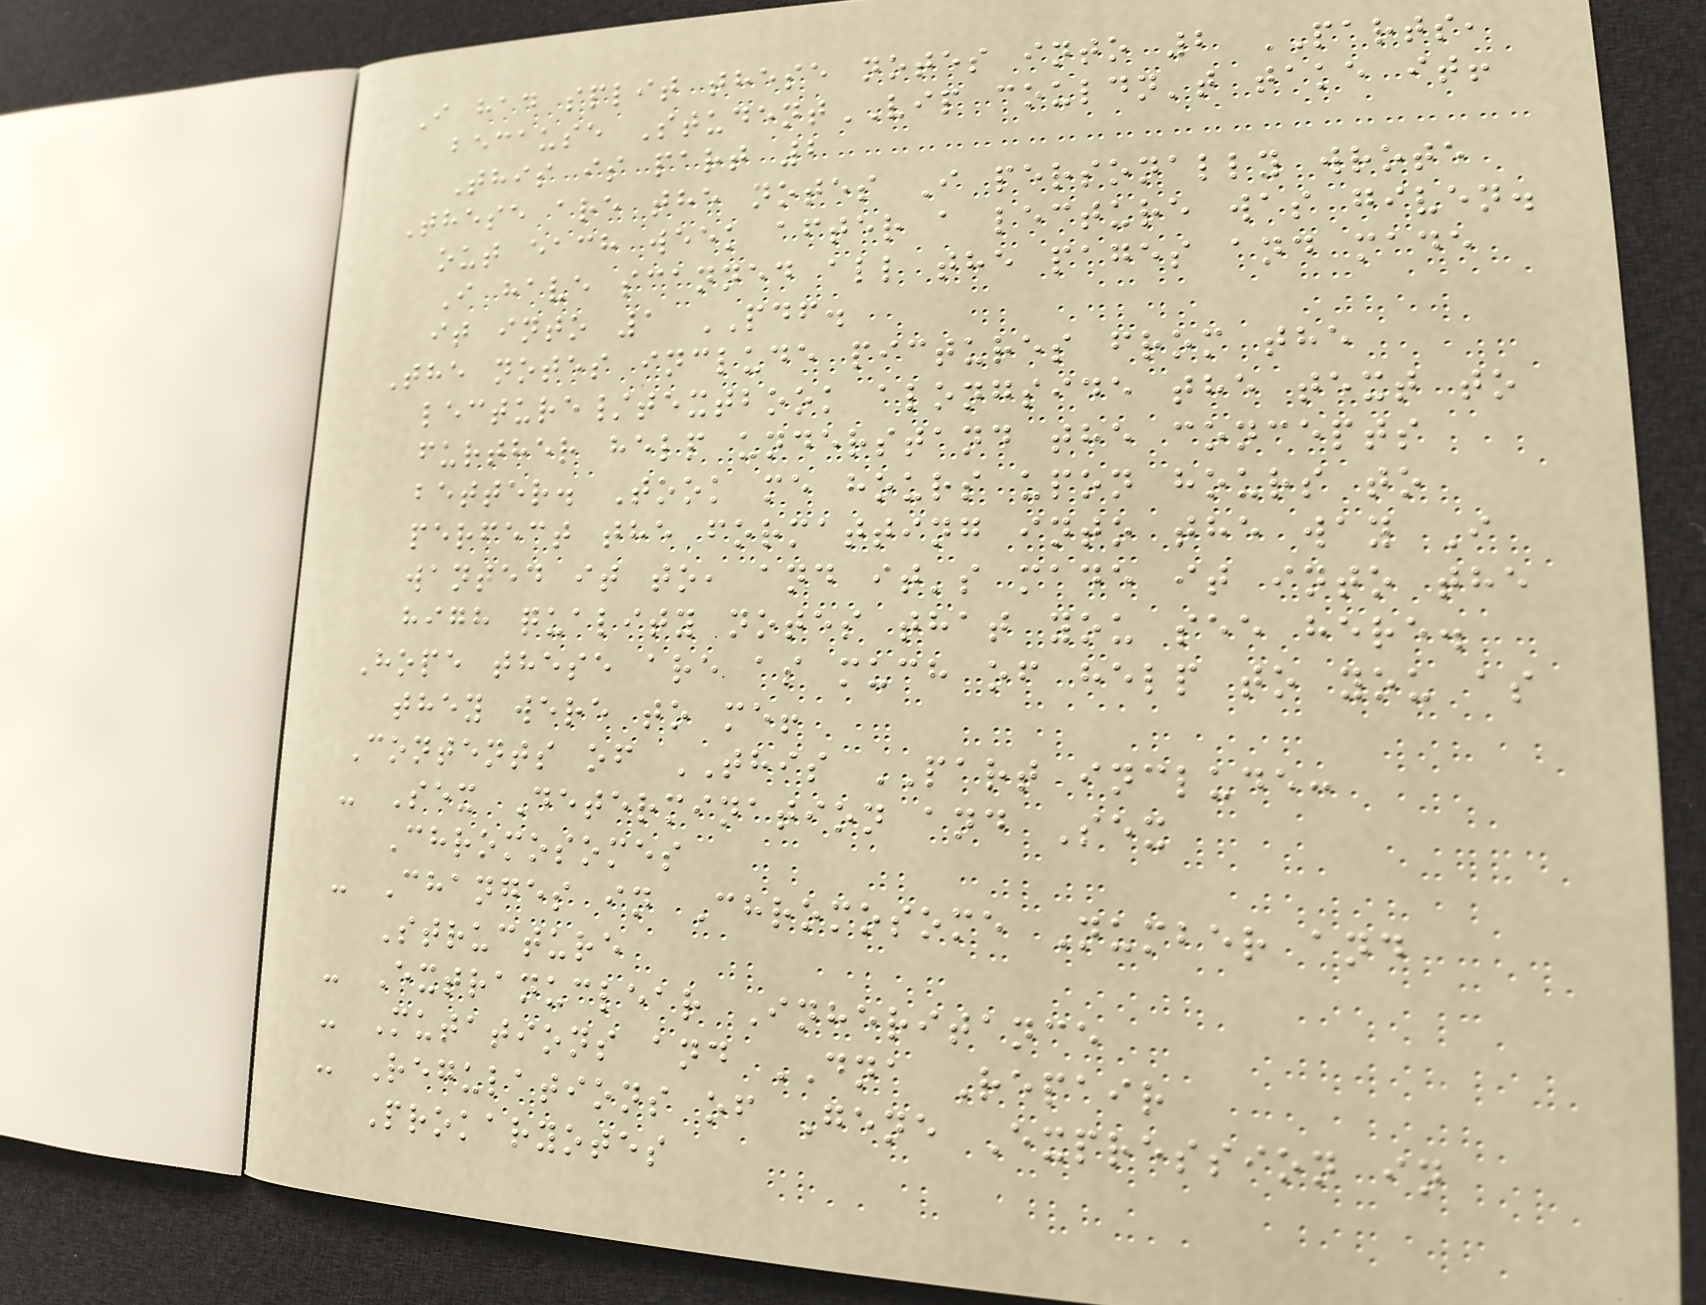I had split these notes into 2 PARTS,
because StudentVIP couldn't take it!
This is part 2
These are the notes I personally wrote
out each week after a lecture was given.
I have scanned all the pages and made
it into 1 PDF.
The notes include pictures from the
lecture/textbook alongside the text to
further help understand the concepts
better. Took me hours upon hours to
perfect the formatting into the way I
wanted it to, and it's made it into the
high quality notes that you see here.
Hope these are as much of help to you as
they were to me!
Contents of THIS PART include:
- Sex Determination and Sex
Chromosomes
- Changes in Chromosome Number and
Structure
- Extranuclear Inheritance
- Mutations and DNA Repair
- Regulations of Gene Expression in
Prokaryotes
